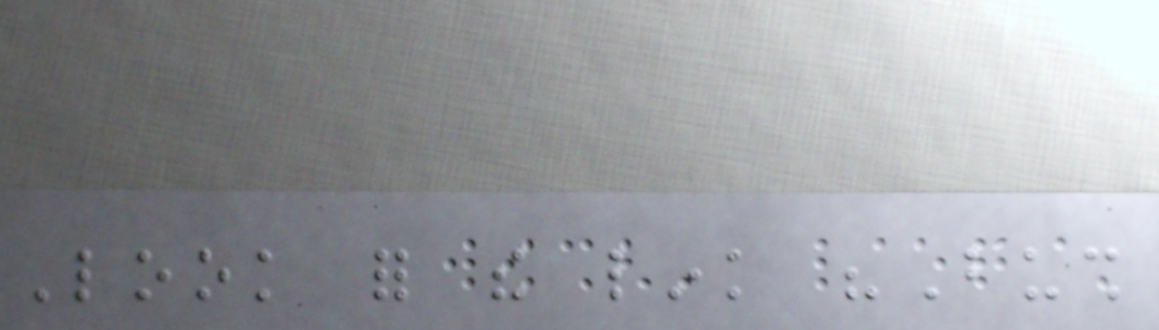Look for the link "Bush
